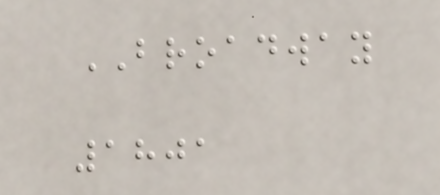BROADWAY
1801
